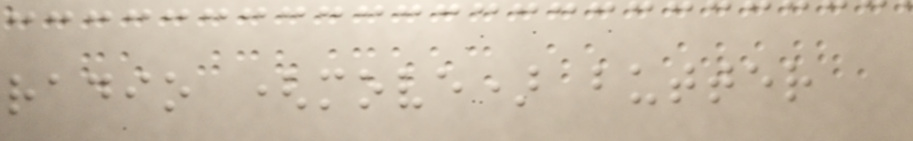radio (move) butter
